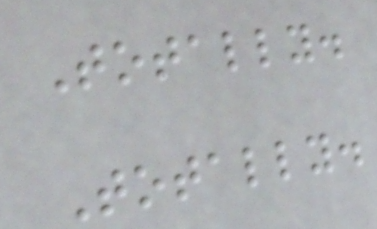Totally.
Totally.
